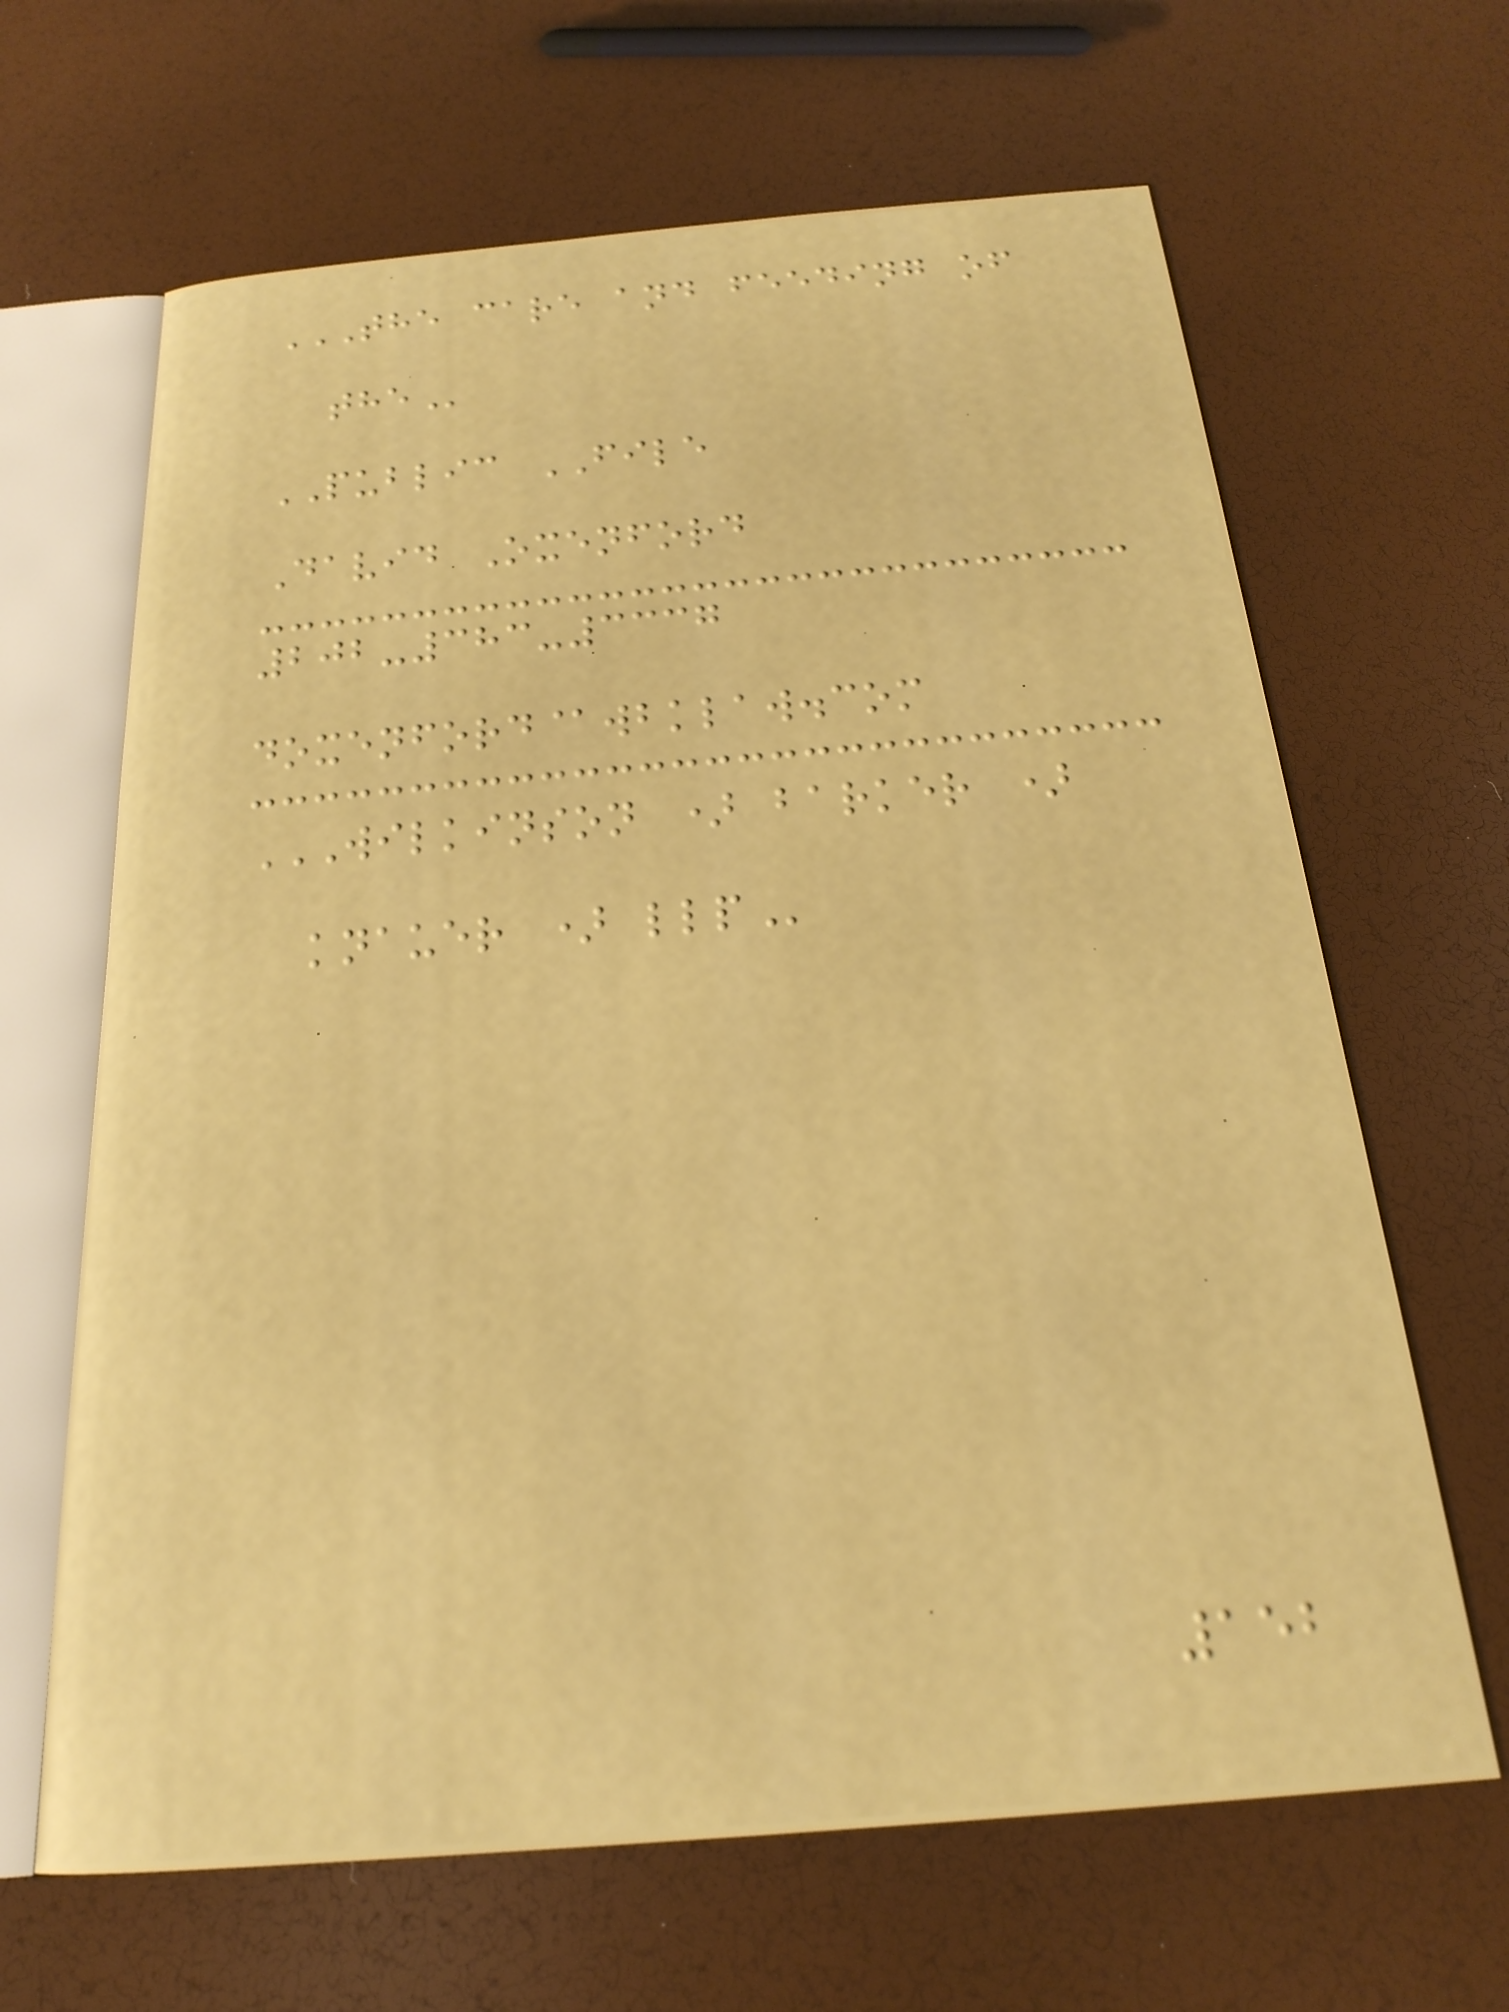THE CARE AND FEEDING OF
THE
PUBLIC FILE
David Oxenford
202-383-3337
doxenford@wbklaw.com
WILKINSON ) BARKER )
KNAUER ) LLP
152
